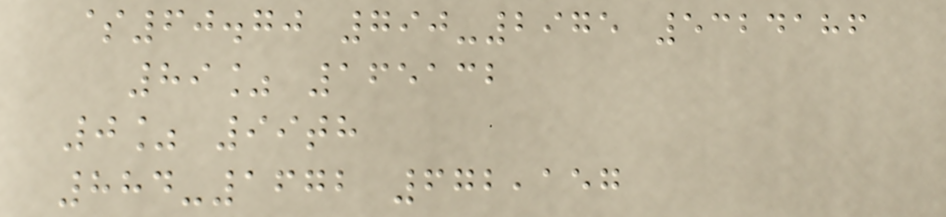$60.70 790-2975 5324186
89% 165132
0% 99th
884-1672 672,157
